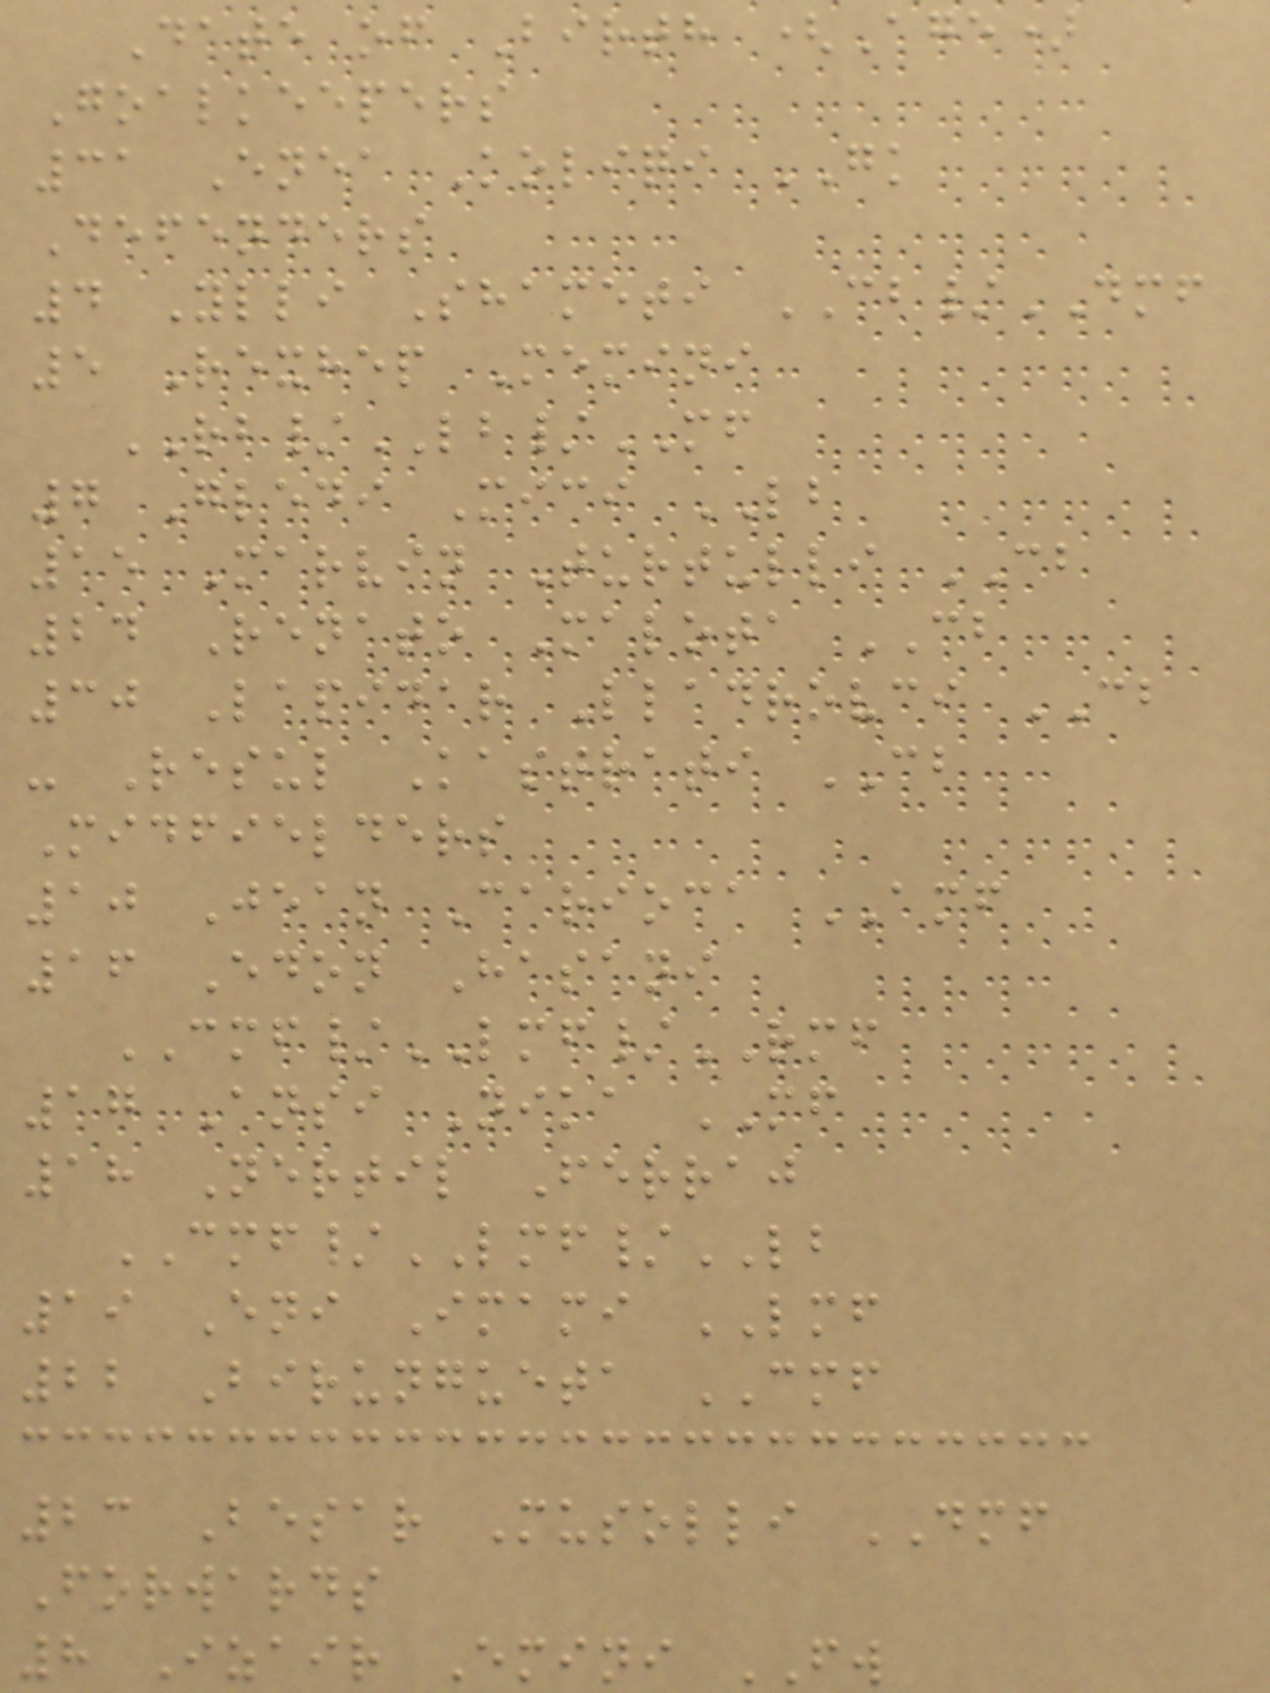Date of Birth (Age)
Goalkeepers
31 Enea Koliqi GK
Defenders
4 Ylli Shameti CB/DMF
5 Rexhep Memini
RB/LB/MF
7 Gledi Mici LB
15 Marvin Turtulli CB
24 Renato Malota CB
30 Lapidar Lladrovci CB
- Resul Kastrati CB
Midfielders
10 Jean Carioca AMF
16 Edon Hasani
CMF/LMF/RMF
17 Ansi Nika MF
18 Nertil Ferraj
CMF/LMF/LB
19 Eni Imami LMF
22 Birungueta CMF
23 Besar Musolli DMF
Forwards
8 Izair Emini FW
